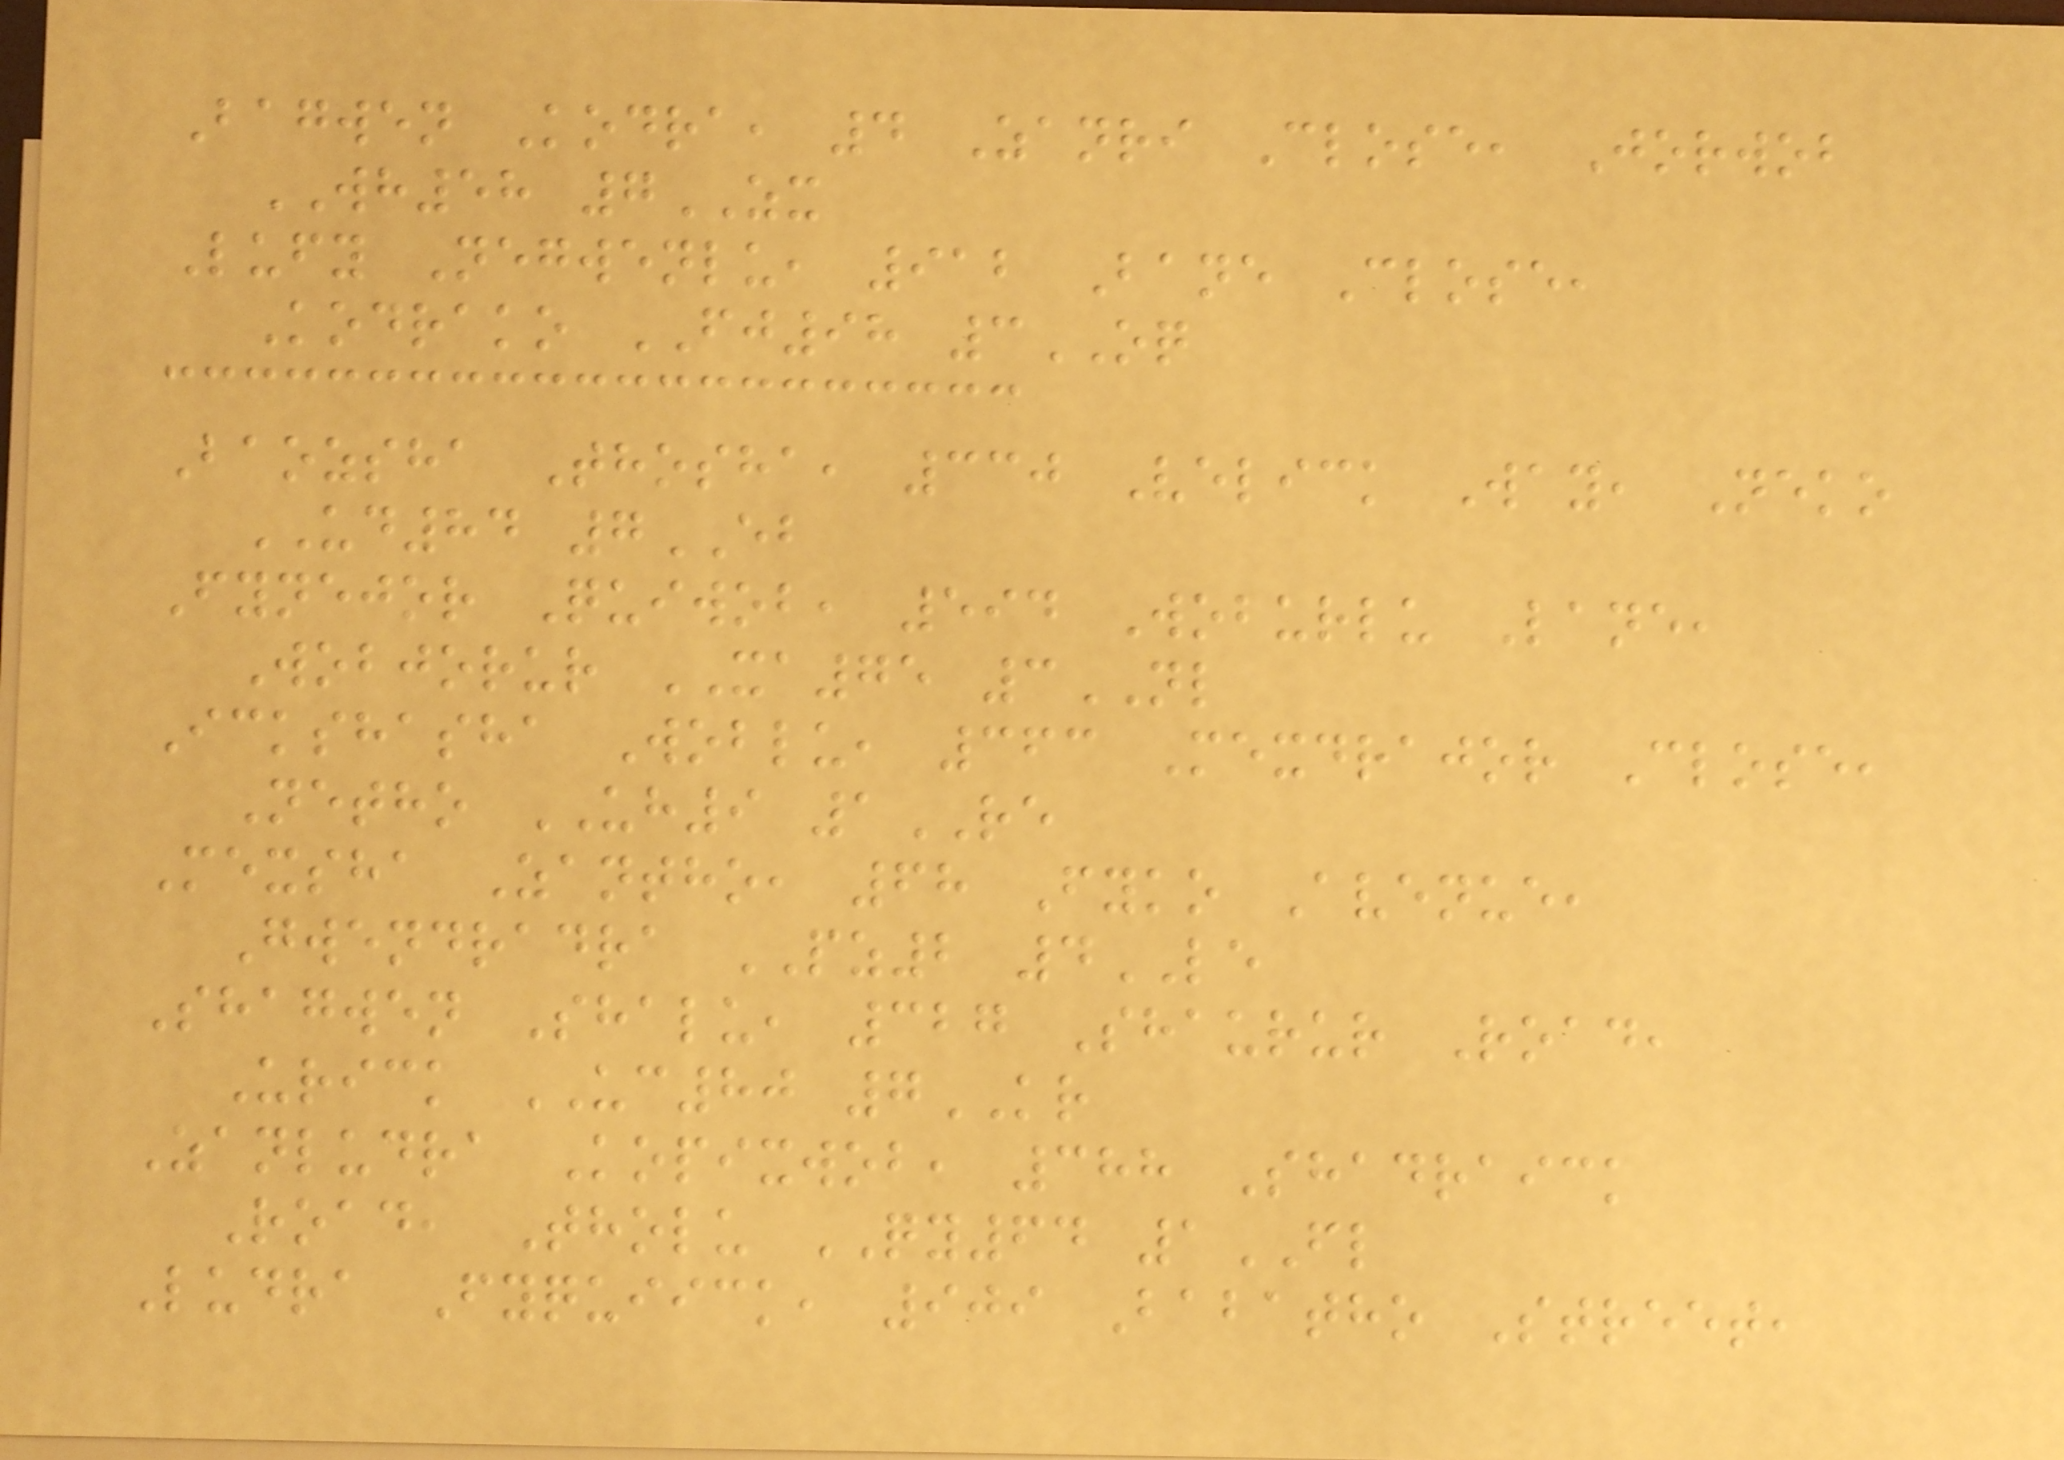Bagwen Kodra, 4 Zanri Close, Jorwob
WH58 7ZX
Lufy Negwenlu, 912 Bane Close,
Kodrako FJ98 3OQ
Baozsha Thosha, 330 Velick Way, Neko
UD84 7EB
Fynejor Quiwob, 594 Woburlu Lane,
Wobjorur XA75 3NL
Ickshasha Woblu, 363 Mexdrajor Close,
Netho UH9 1RE
Mexsha Zantho, 68 Fyko Avenue,
Gwendradra PZ2 4LE
Shagwen Shalu, 327 Shaurur Road,
Urick UC80 7KR
Zanludra Kopixwob, 388 Shadraick
Road, Tholu QY64 1FL
Ludra Fyquiick, 909 Babatho Street,
